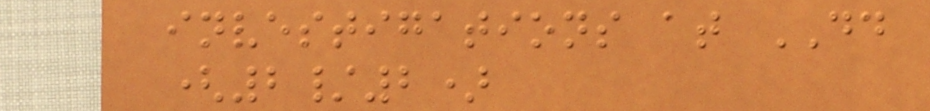investigations at DD
(2/2)
